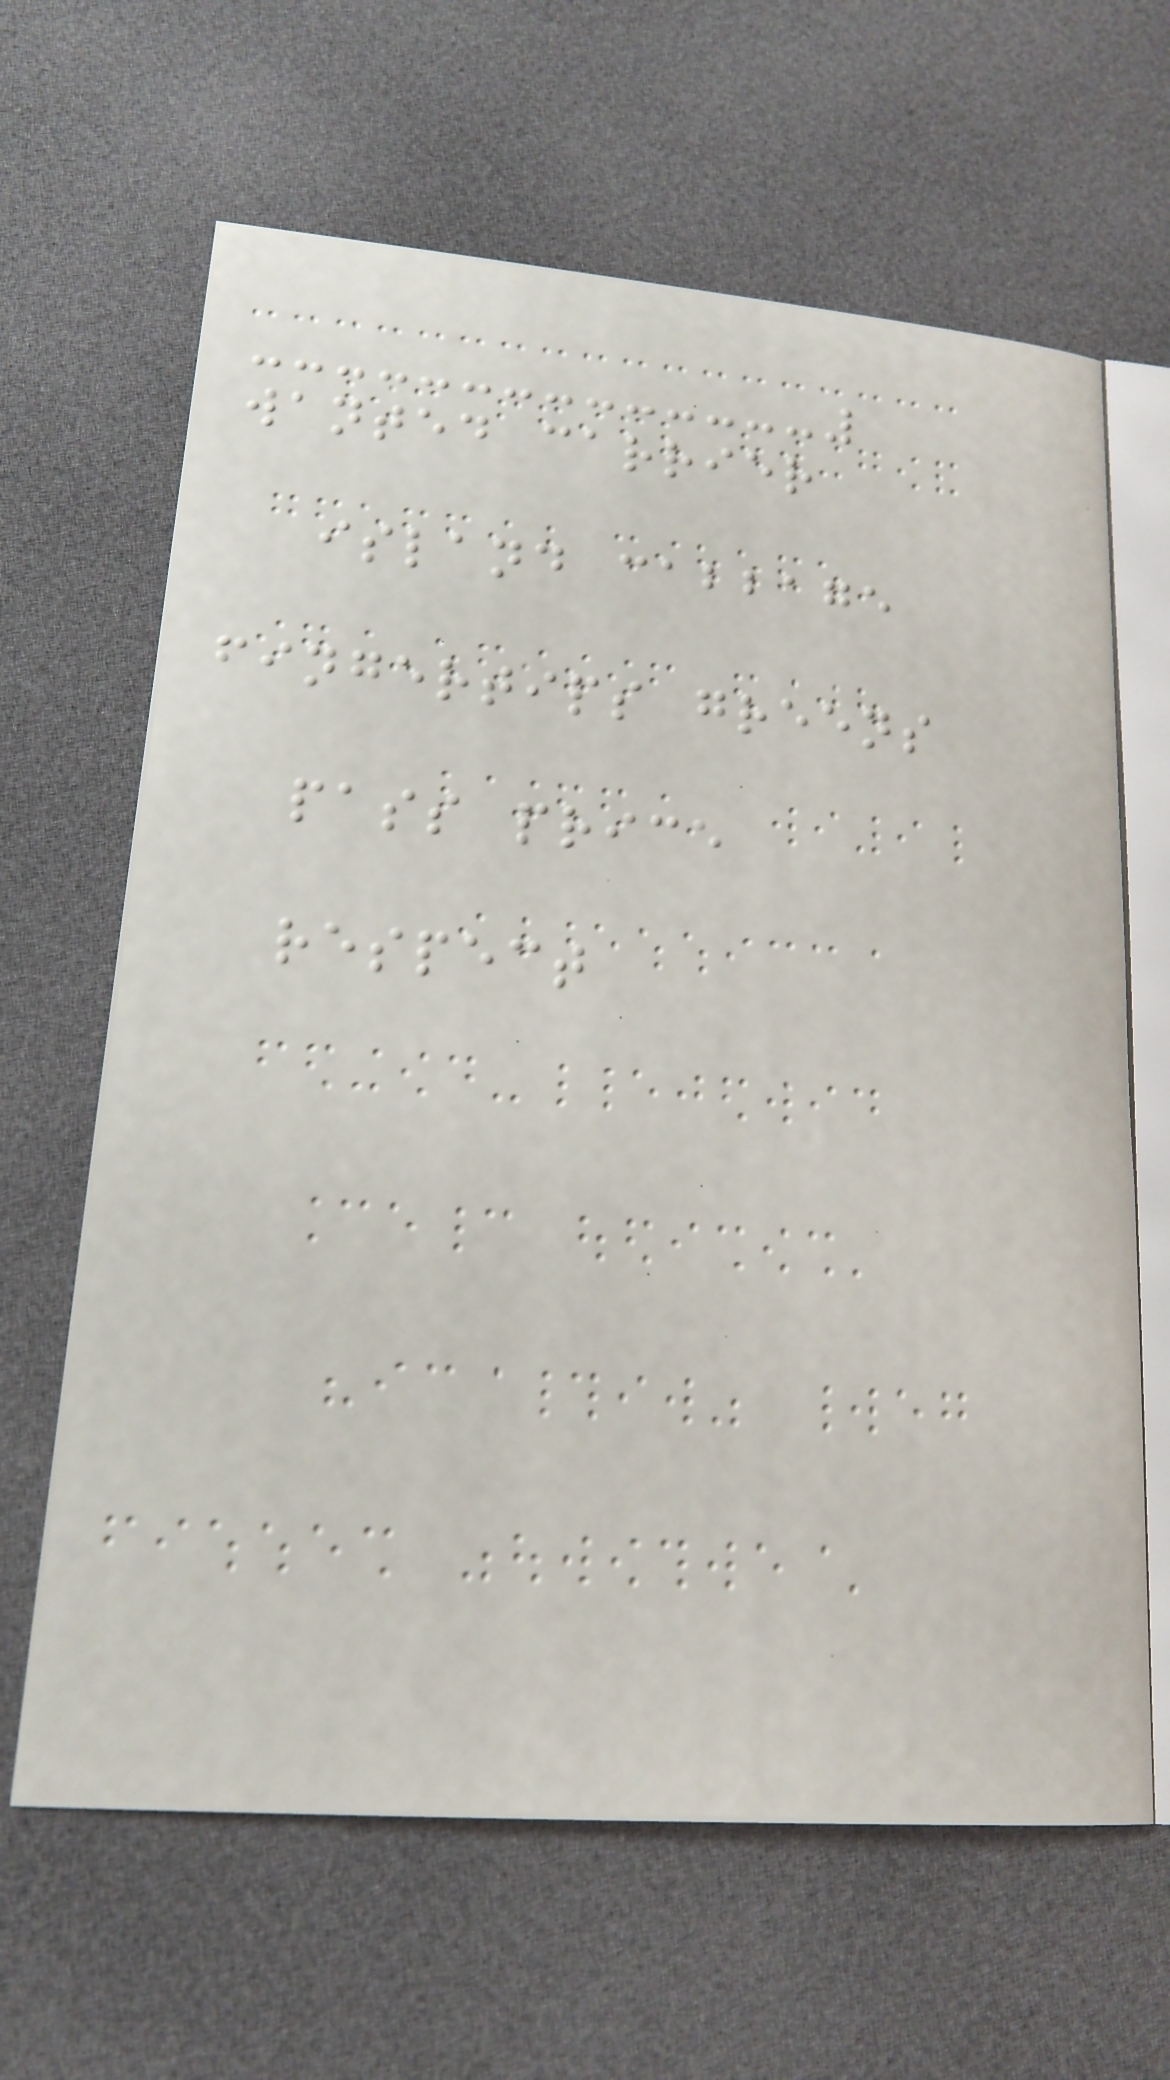wanted carrier
island cabbage
fingertips greens
pass price
respect
